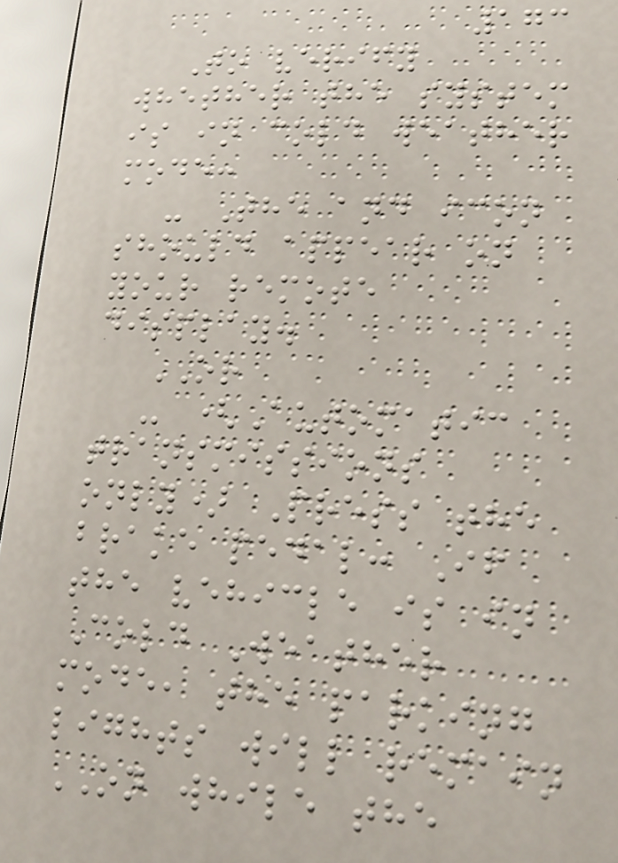173
To verify
whether the system
is in cold weather
mode:
- The and icon
should appear on
your remote
display.
OR
- (Automatic
transmissions
only) Press the
brake pedal: If
the vehicle is in
Cold Weather
mode, the parking
lights will remain
ON while the
